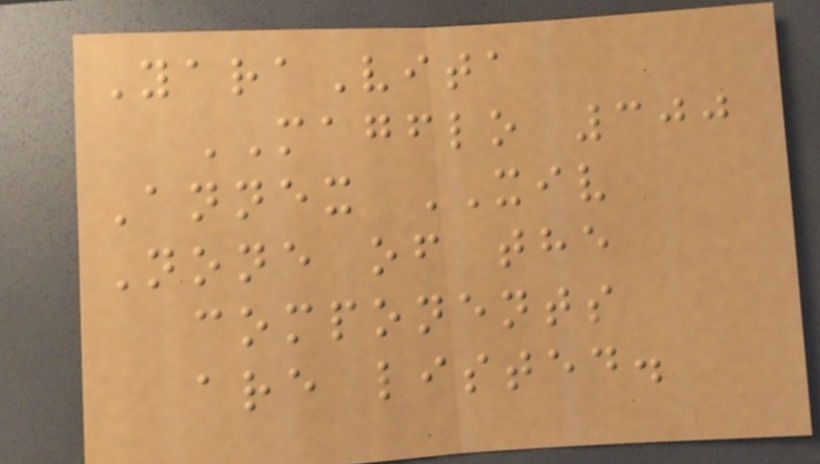YaraVita
MAGFLO 300
Annex XIV
None of the
components
are listed.
